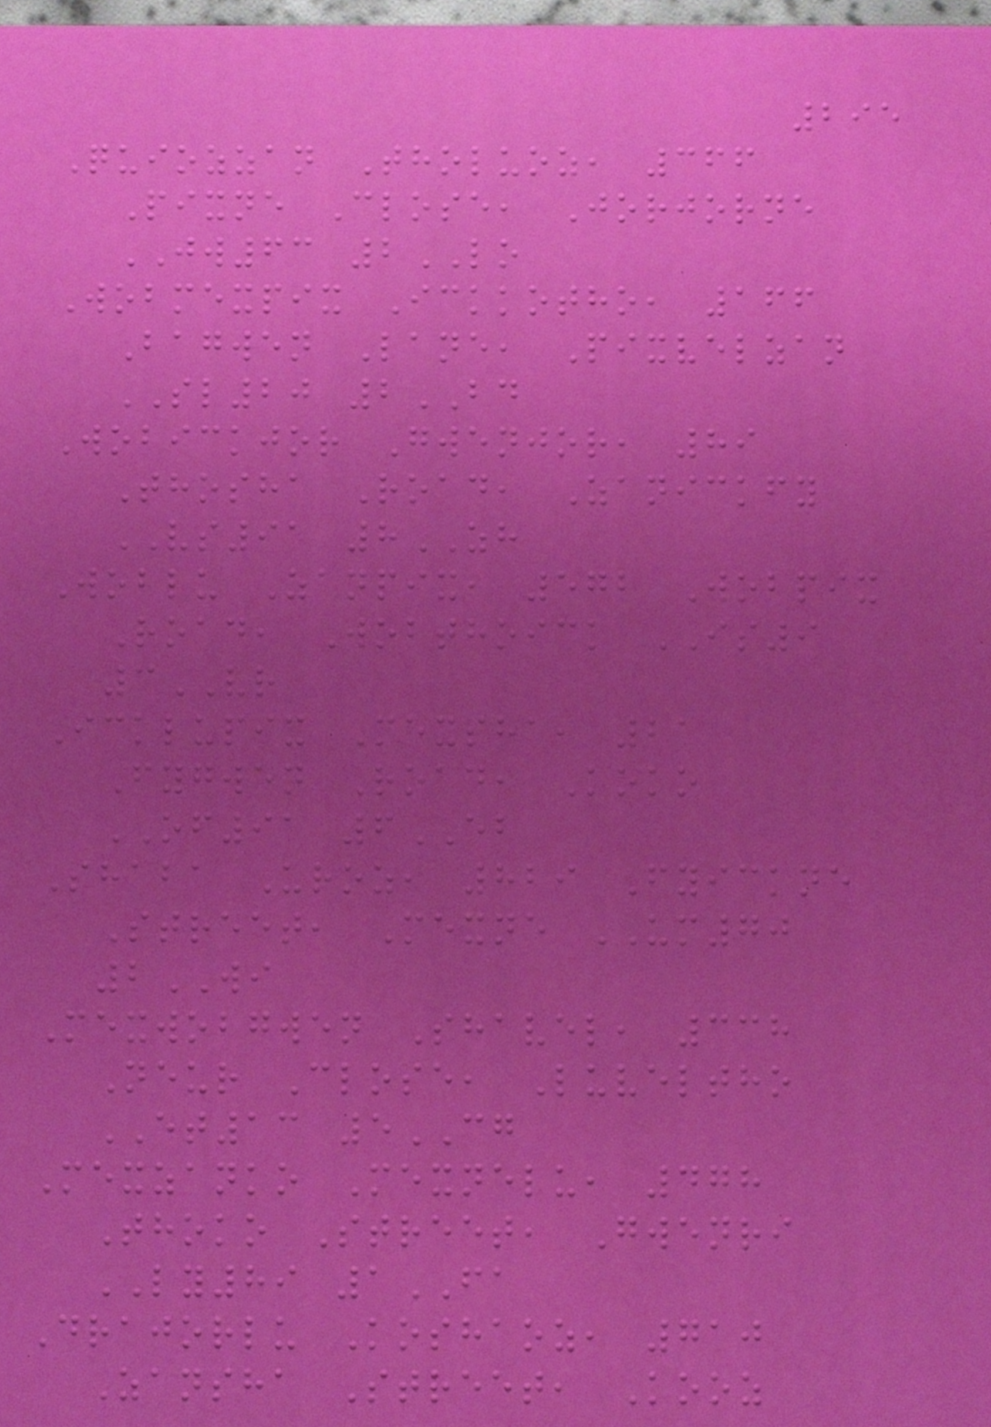295
Quiozzan Tholuoz, 366
Pixne Close, Jorjorne
JW63 2LO
Wobmexpix Ickkotho, 166
Bagwen Lane, Pixvelzan
SL20 2BD
Wobickjor Gwenjor, 89
Thosha Road, Zanickfy
VS91 8ZH
Woblu Zanpix, 572 Wobpix
Road, Wobthoick IS9
3VR
Icklupix Mexsha, 21
Fygwen Road, Koko
OF91 6EB
Shaba Uroz, 829 Fyickne
Street, Mexne UM70
2WI
Mexwobgwen Shavel, 338
Neur Close, Luveltho
ET13 5CG
Mexzanko Mexnelu, 478
Thoko Street, Gwenri
LY89 1FA
Drajorlu Koshaoz, 710
Zansha Street, Kooz
